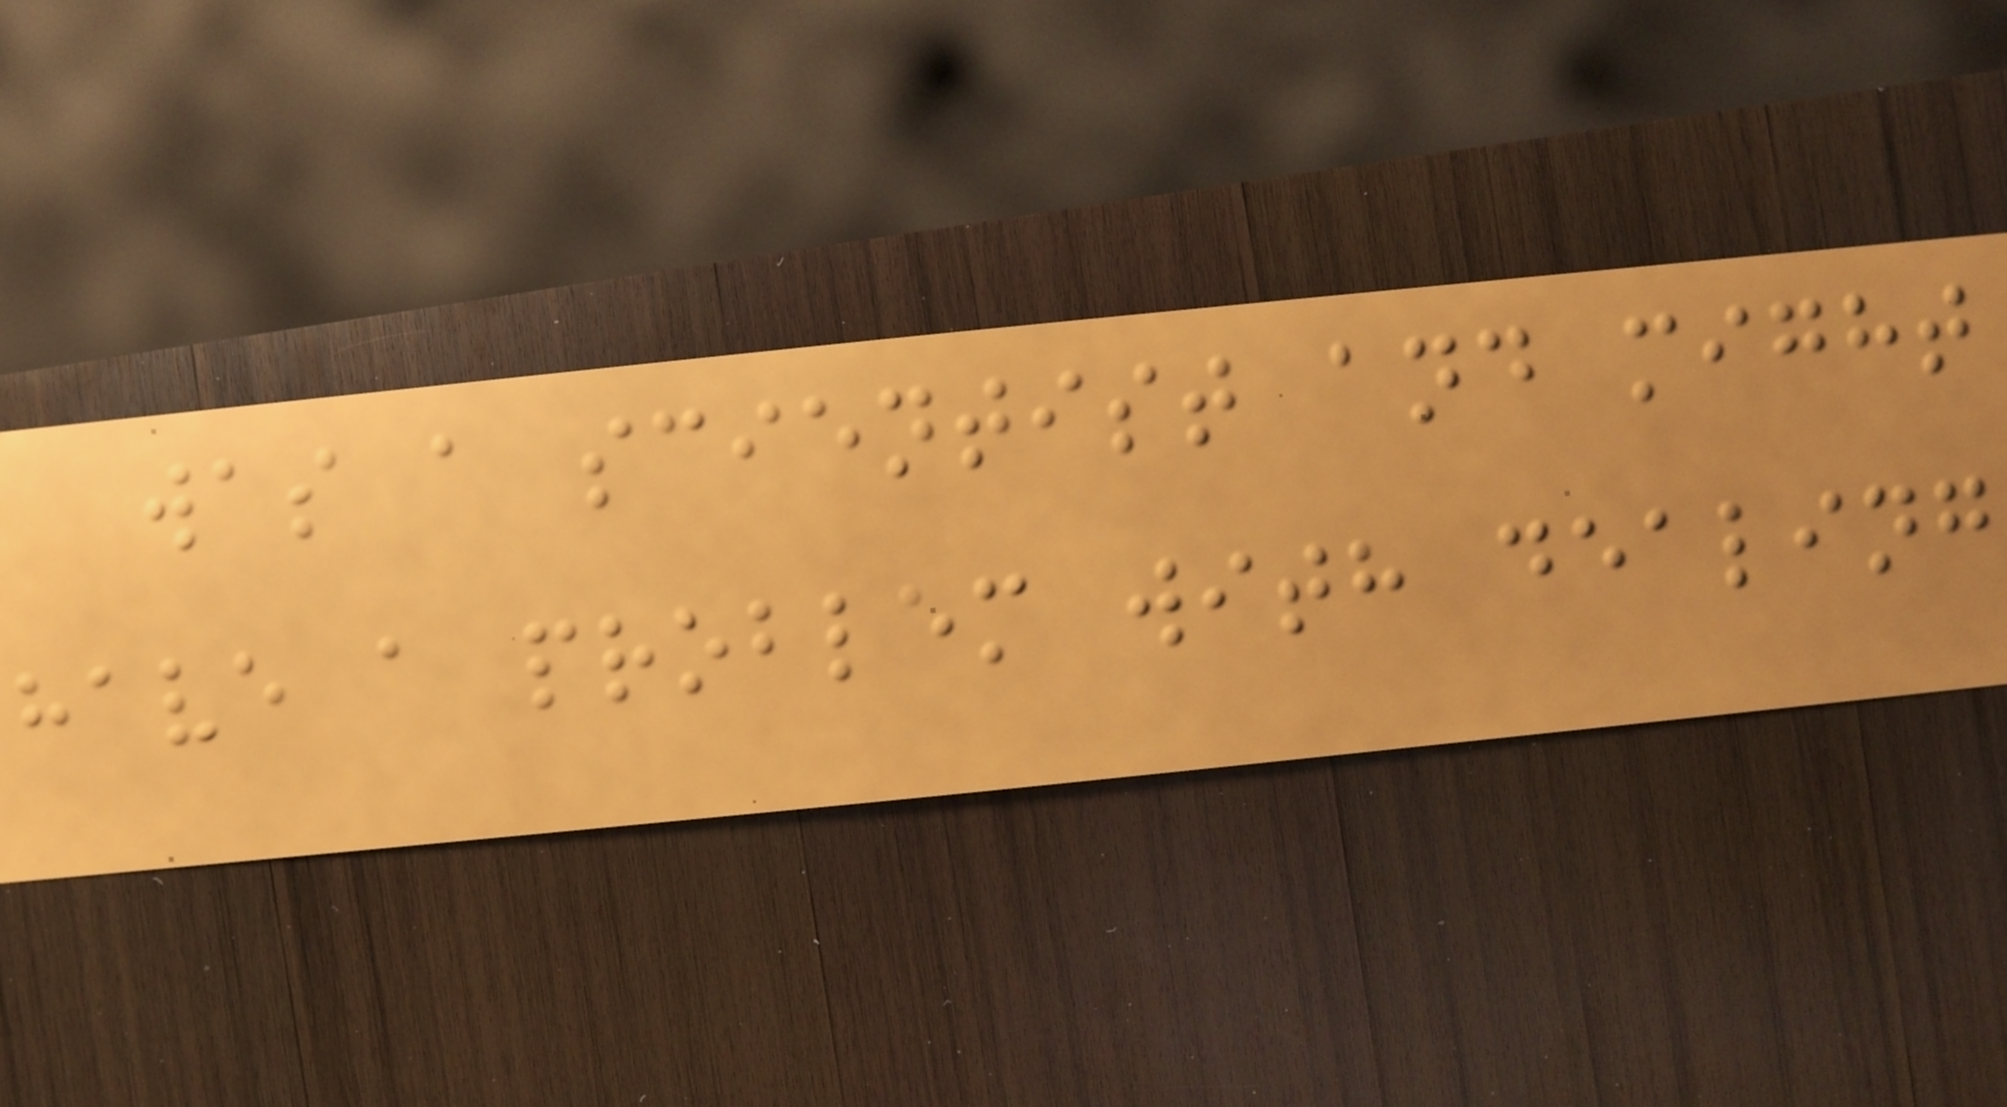was a scientist and might
have a problem with dealing
